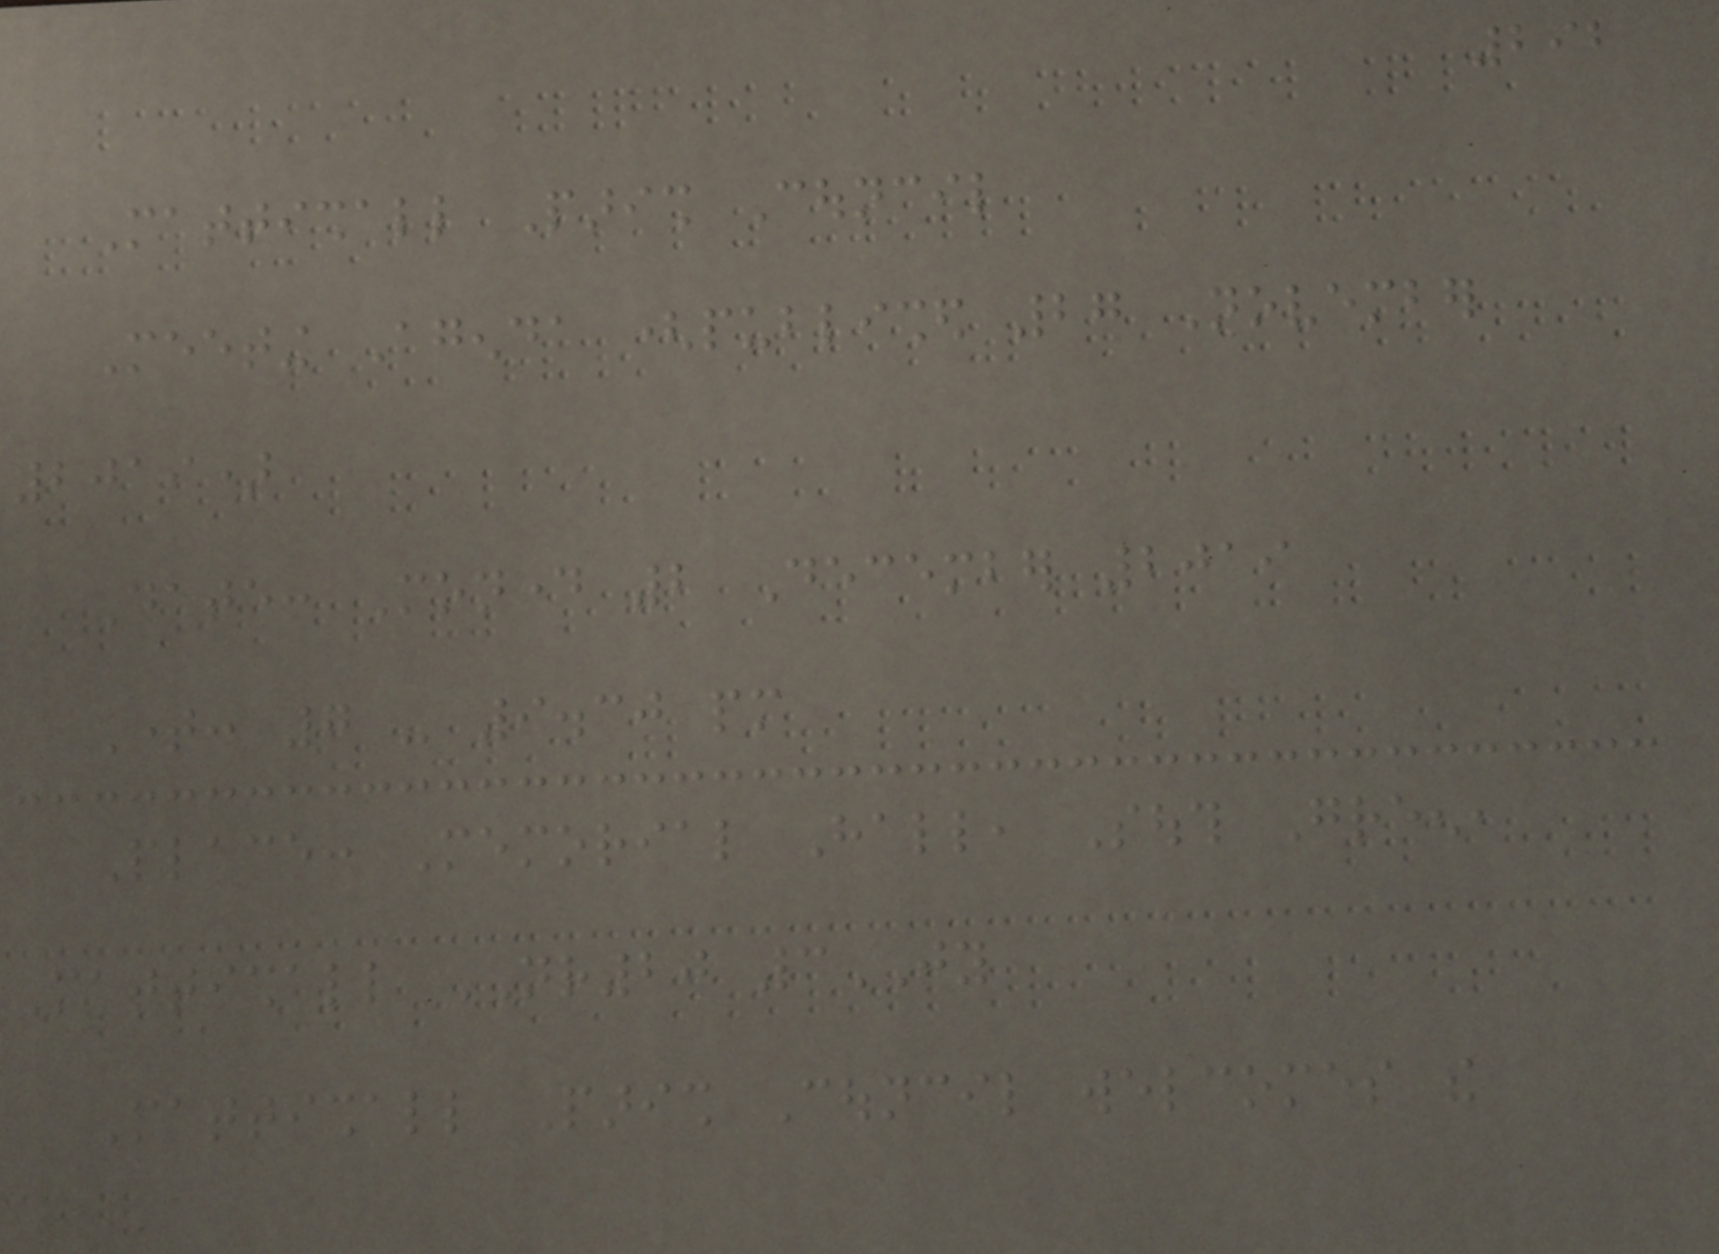292
Mattishall Parish Council
Meeting Agenda (published 27 November
2019)
Date: Monday 2 December 2019
Time: 7 - 9.30 pm
Place: Memorial Hall, South Green,
Mattishall NR20 3JY
Mattishall Parish Council welcomes the
